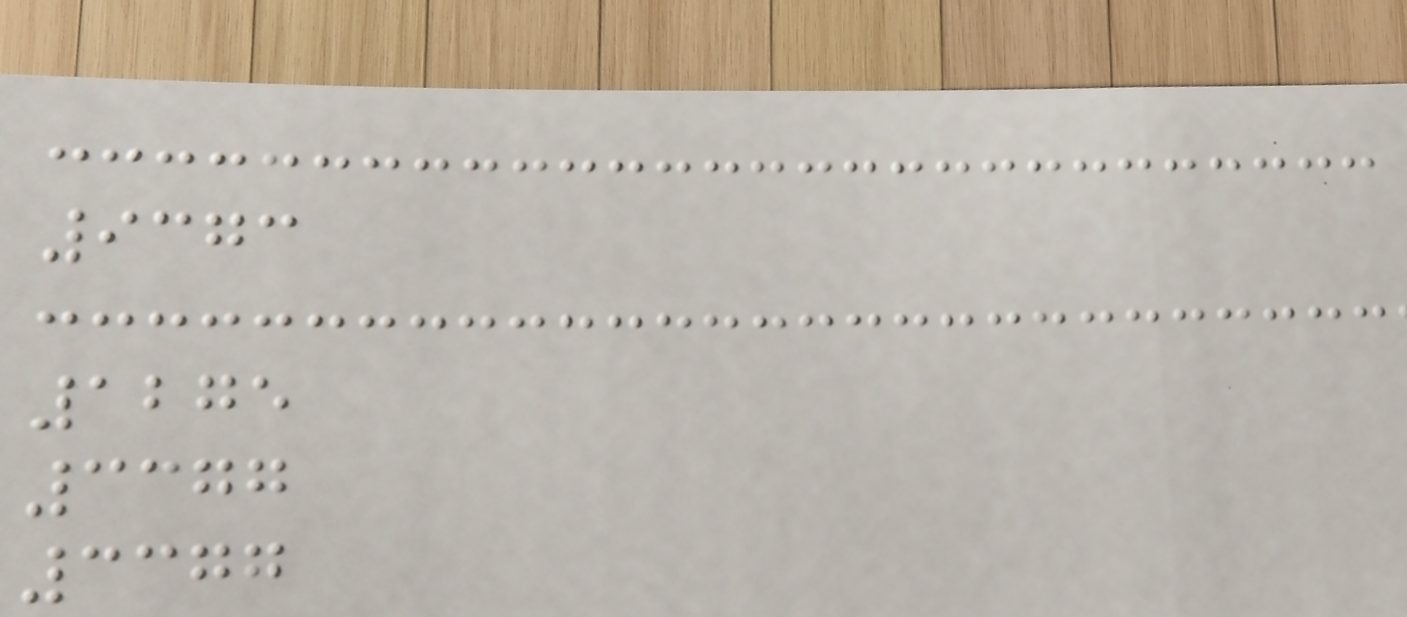9373
1275
3377
3377
